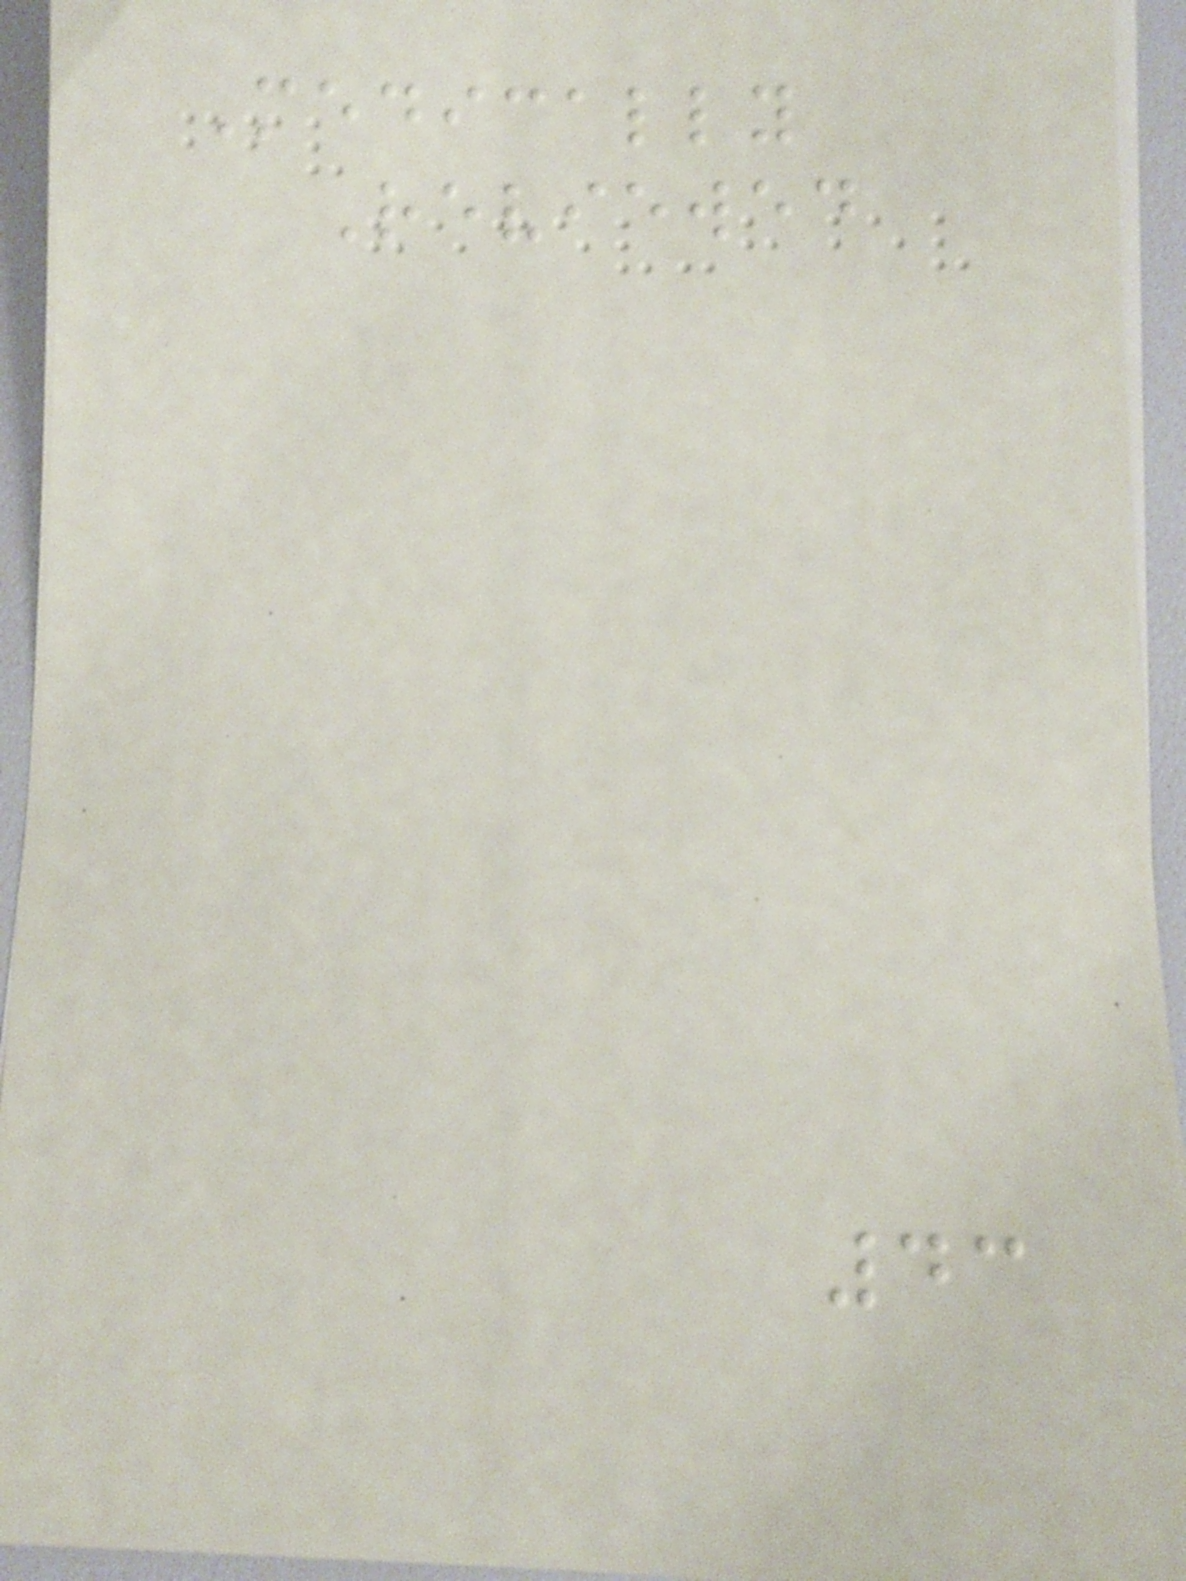Medically
Reviewed
43
